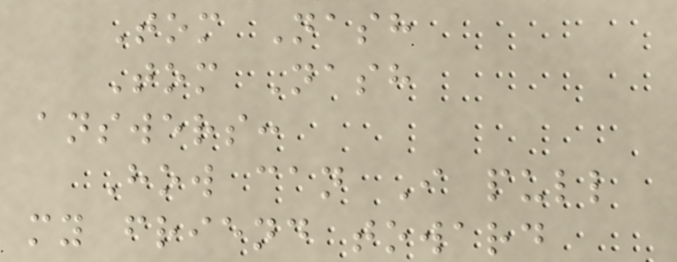Tom Nash
Tom Nash
answers:
How can I pull
my friend toward
